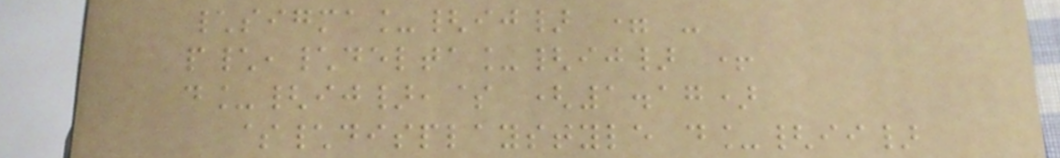\sigma_{ij} = -
p\,\delta_{ij} +
d_{ij},$ (1.17)
$\displaystyle d_{ii}
